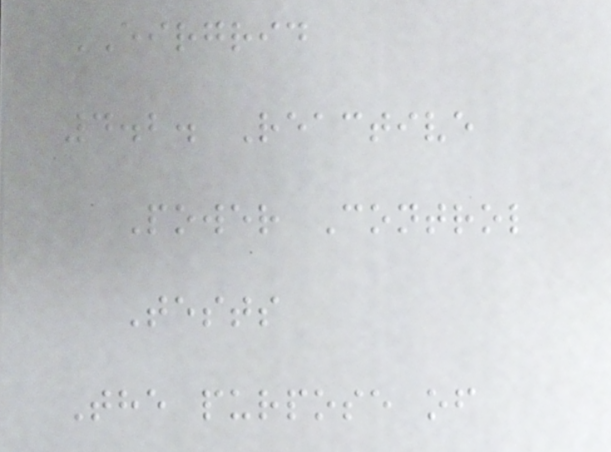EIRGRID
4.2. Reactive
Power Control
Tests
The purpose of
